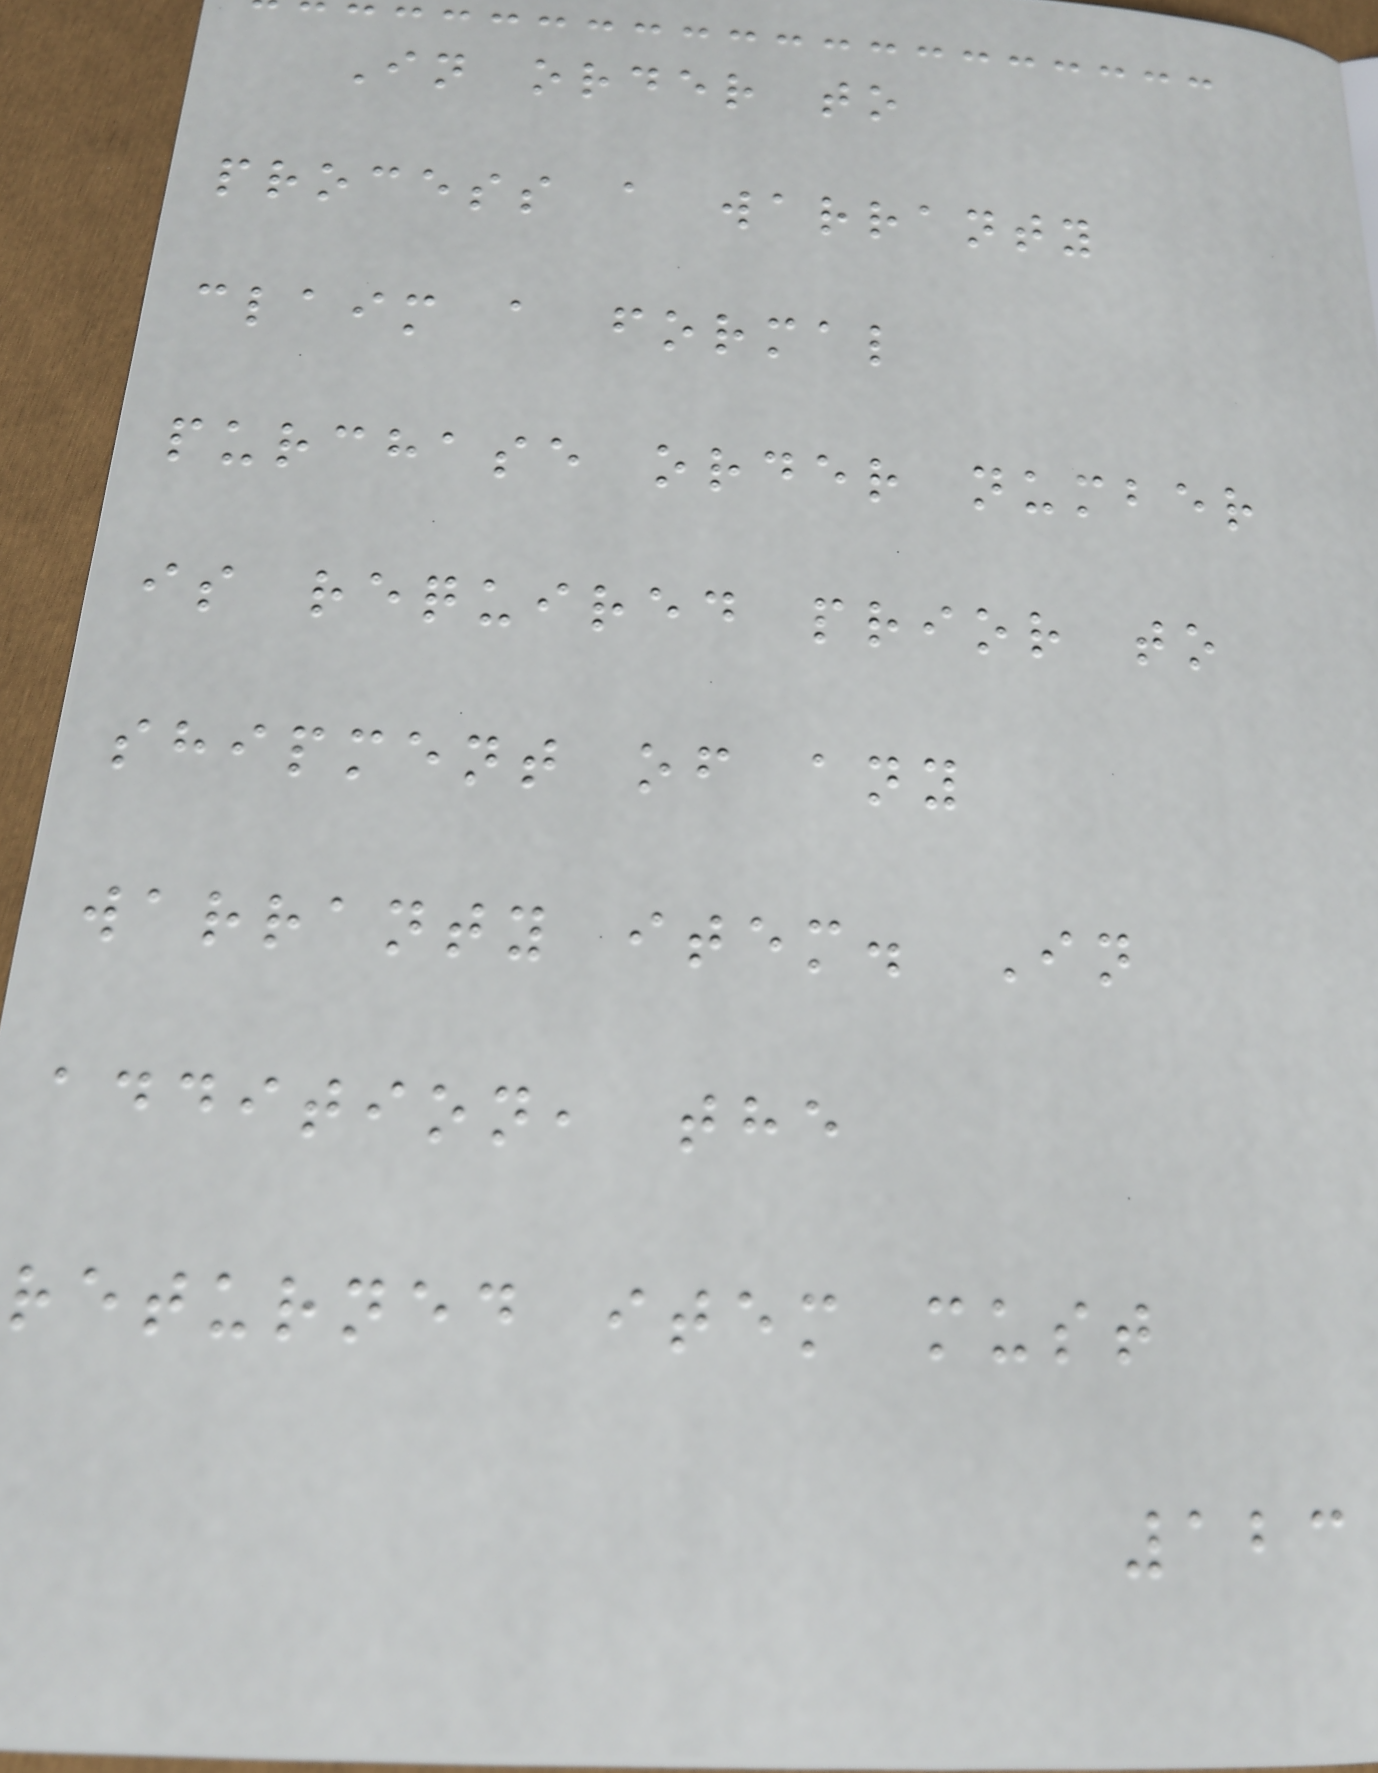In order to
process a warranty
claim a formal
purchase order number
is required prior to
shipment of any
warranty item. In
addition, the
returned item must
123
